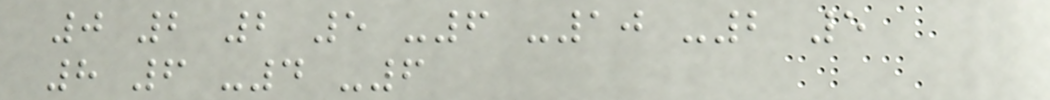0 2 2 5 -6 -10 -2 5
8 6 -4 -6
